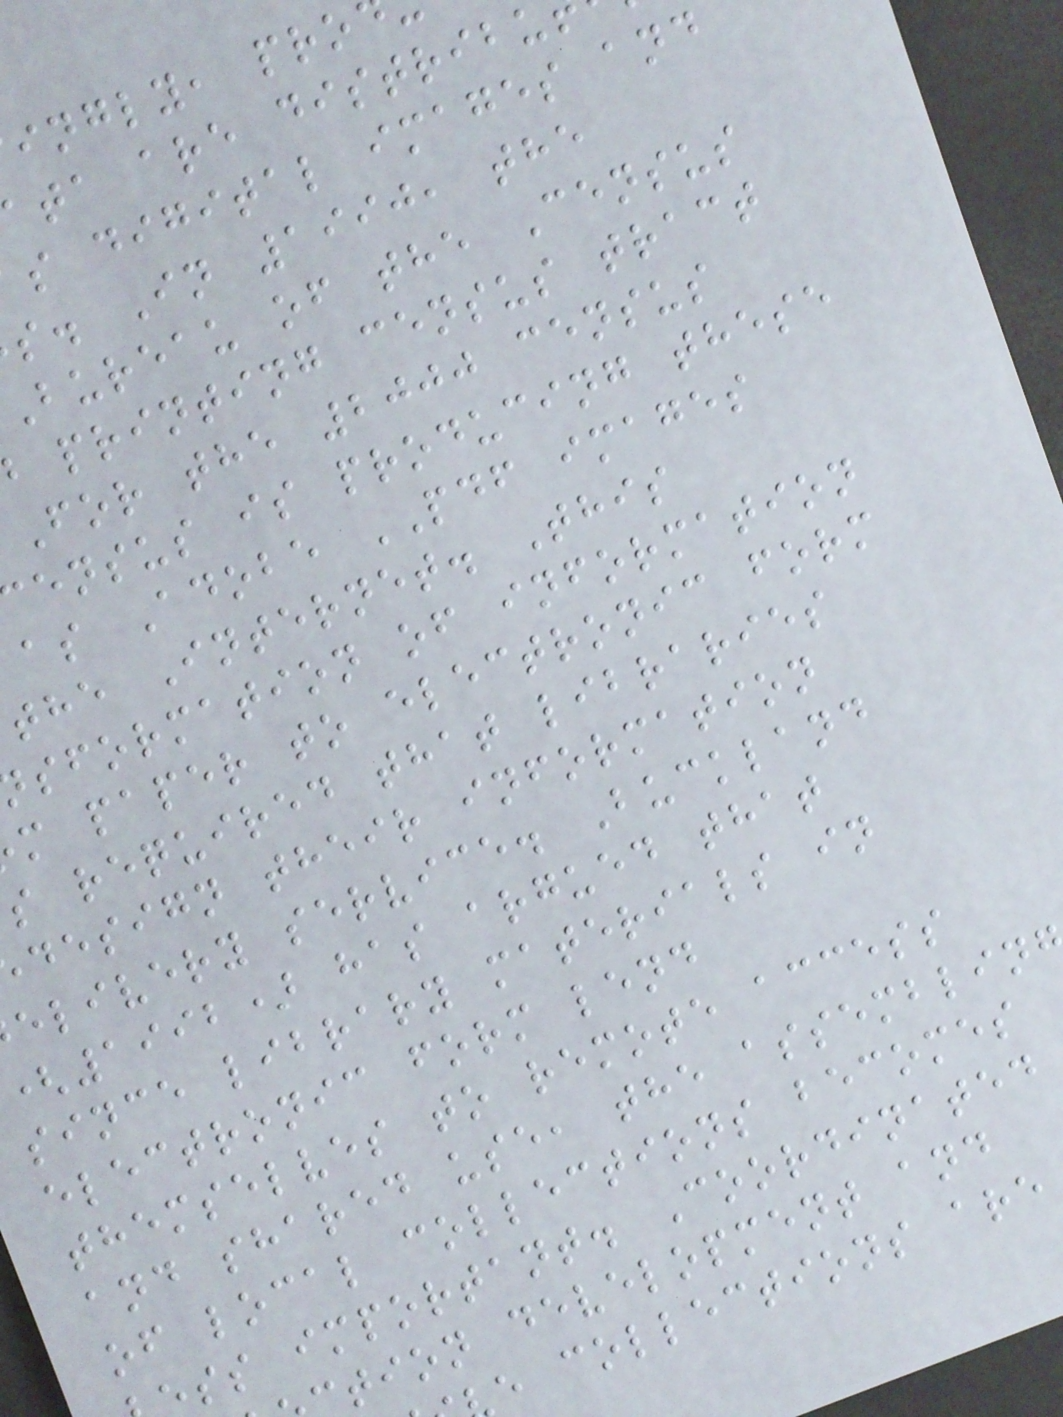ingly, pro
ata are distribu
s digital images and
s. In 1990, the
bureau of the Census
printing census tract
For the 2000 census
ensus is producing these
as Adobe PDF images
the Internet. This
sformation of information
m paper to electronic form
s required that libraries
design their information
elivery service. Buckland
(1992) has argued that
since library materials in
electronic form lend
themselves to remote access
and shared use, the assemblin
of local collections becomes
ss important. Coordinated
tion development and
e collections are
